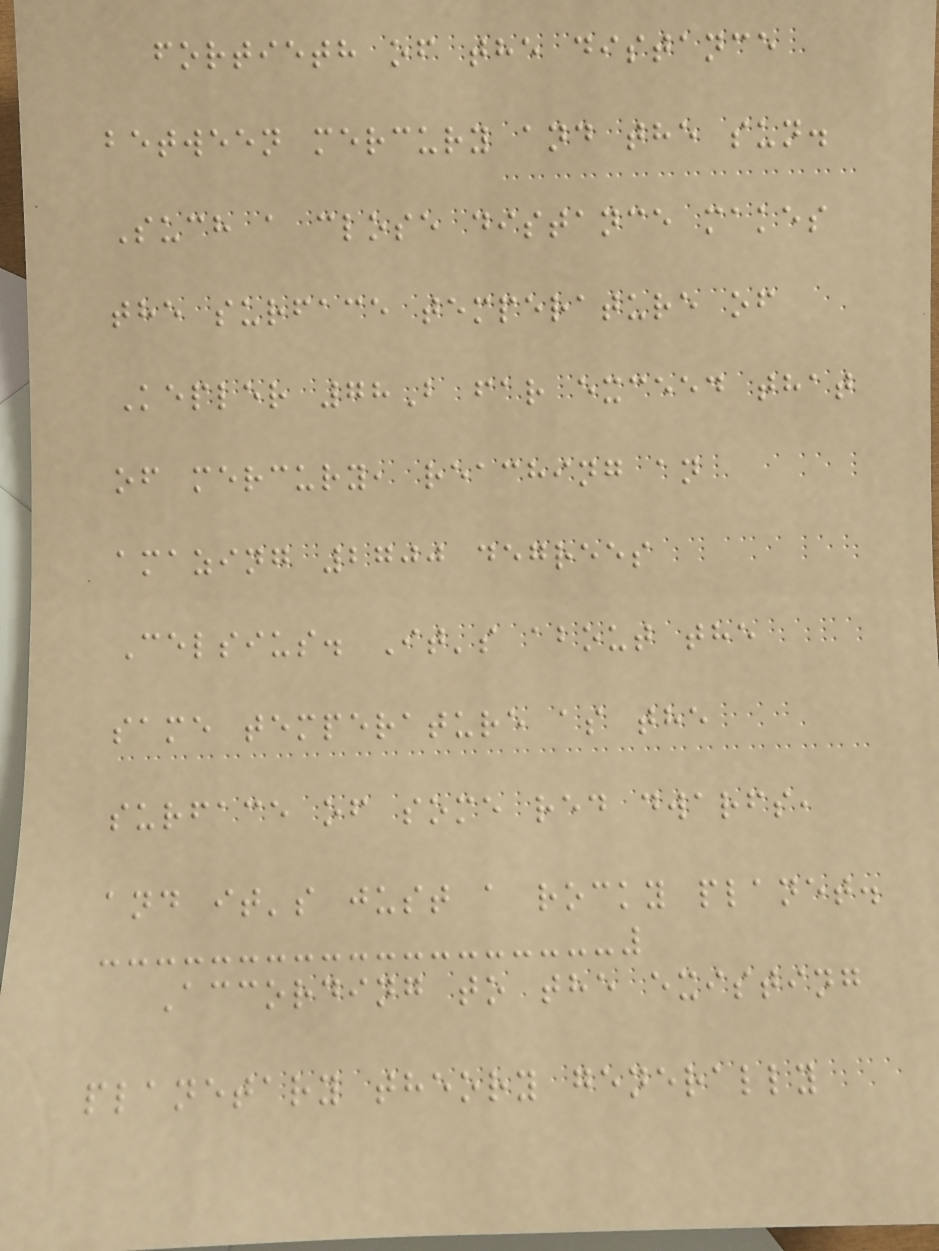fortieth of the distance
between mercury and the sun.
Such a close distance makes
the surface temperature of
Kepler 78B far exceed that
of mercury, reaching an
amazing 2700 degrees
Celsius. It's about the
same temperature as the
surface of some red dwarfs,
and it's just a rocky planet.
According to the existing
planetary theory generally
